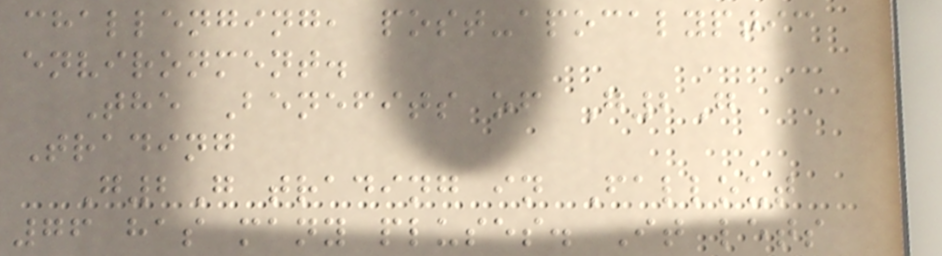challenging, post-apocalyptic
environment.
The Benefits of G2G
Trading
G2G trading in Fallout
76 has many pluses. It lets
